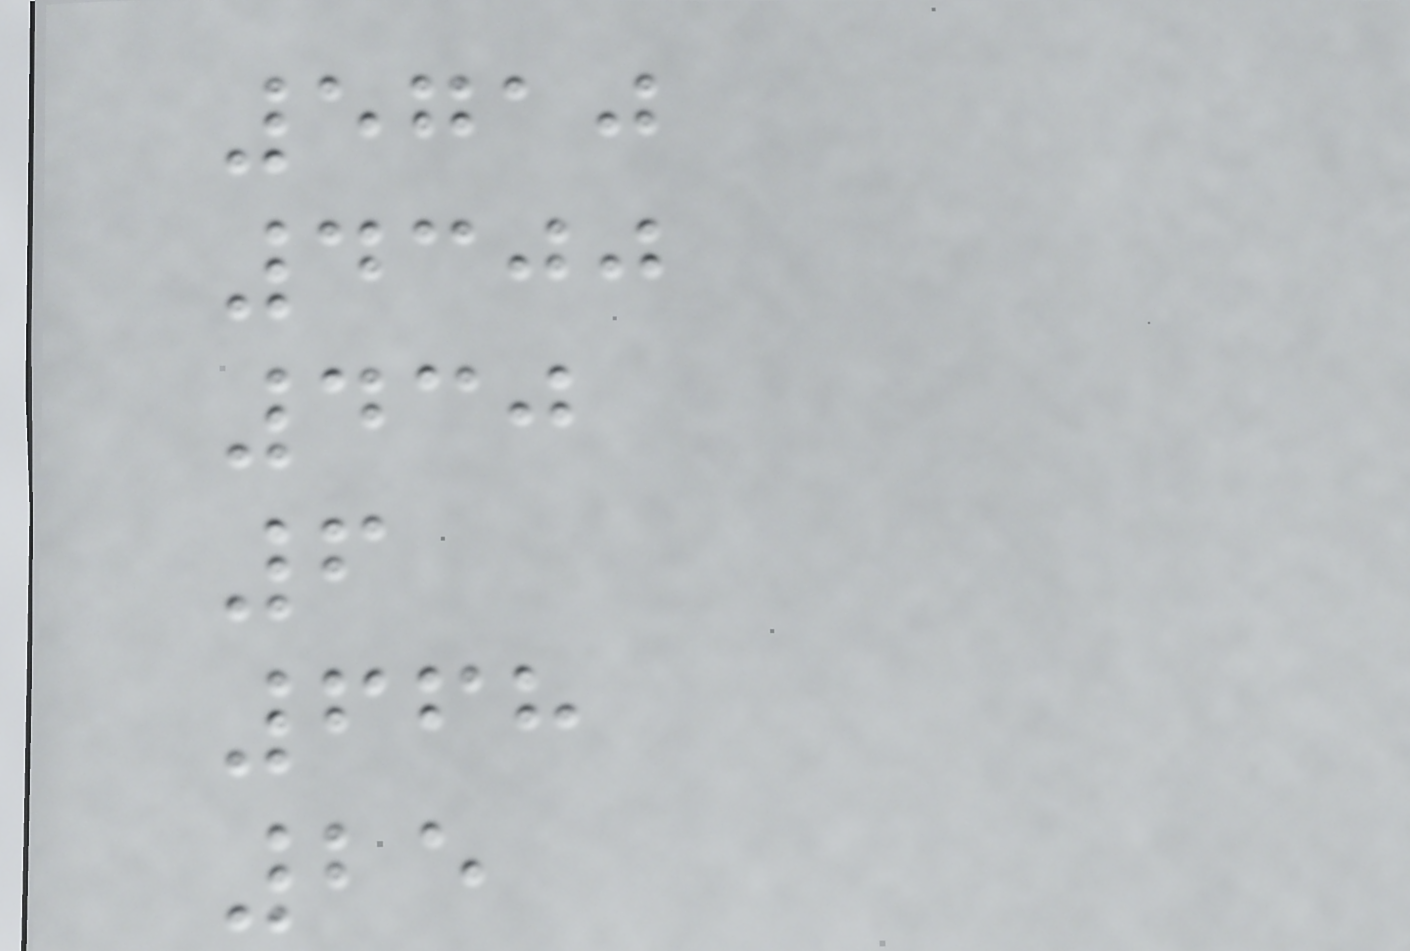5710
4300
430
6
668
25
